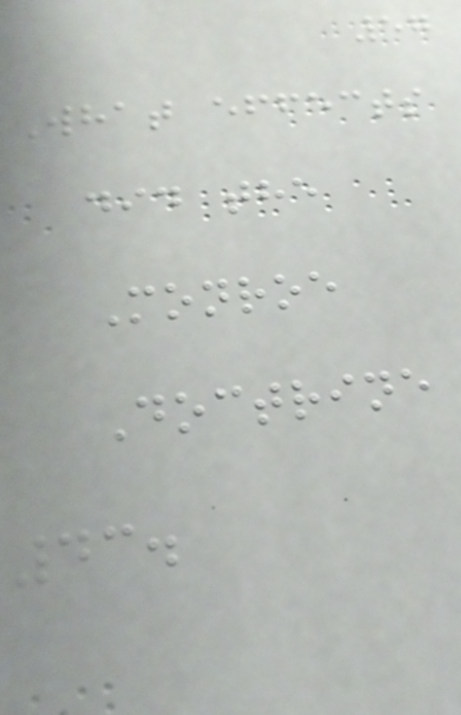57
What effects
did the
Monroe
Doctrine
43.
